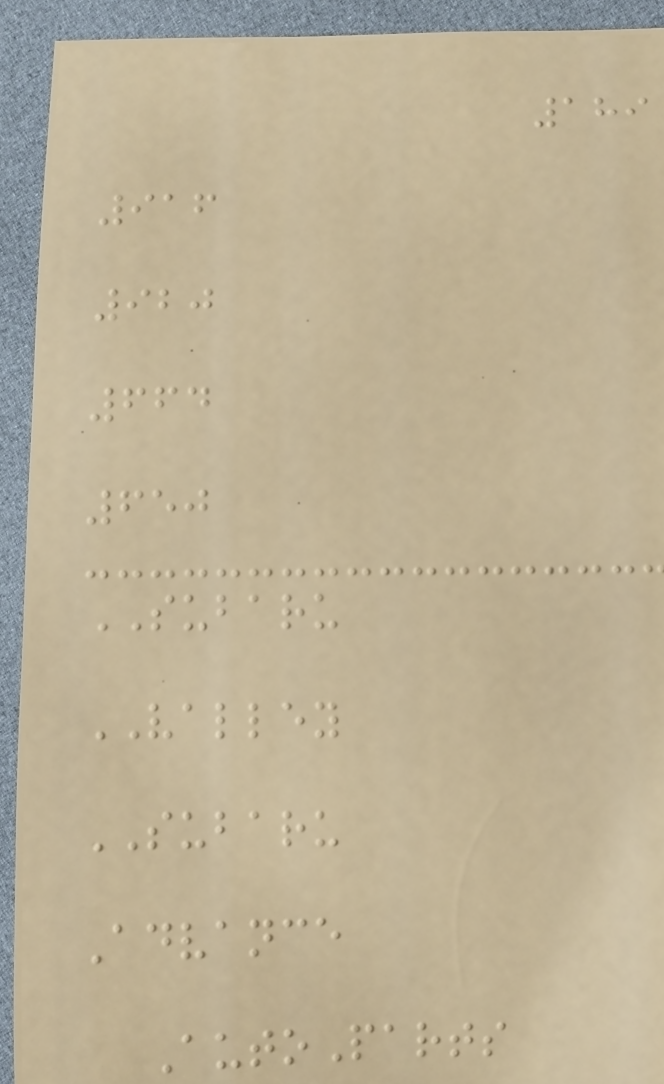189
916
920
664
650
SUBARU
VALLEY
SUBARU
Advance
AutoParts
